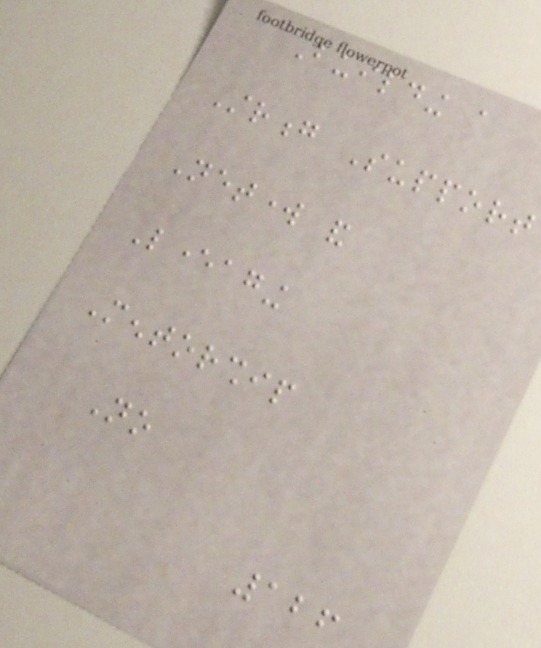Building a
Strong Support
Network and
Leveraging
Mentorship
No
126
